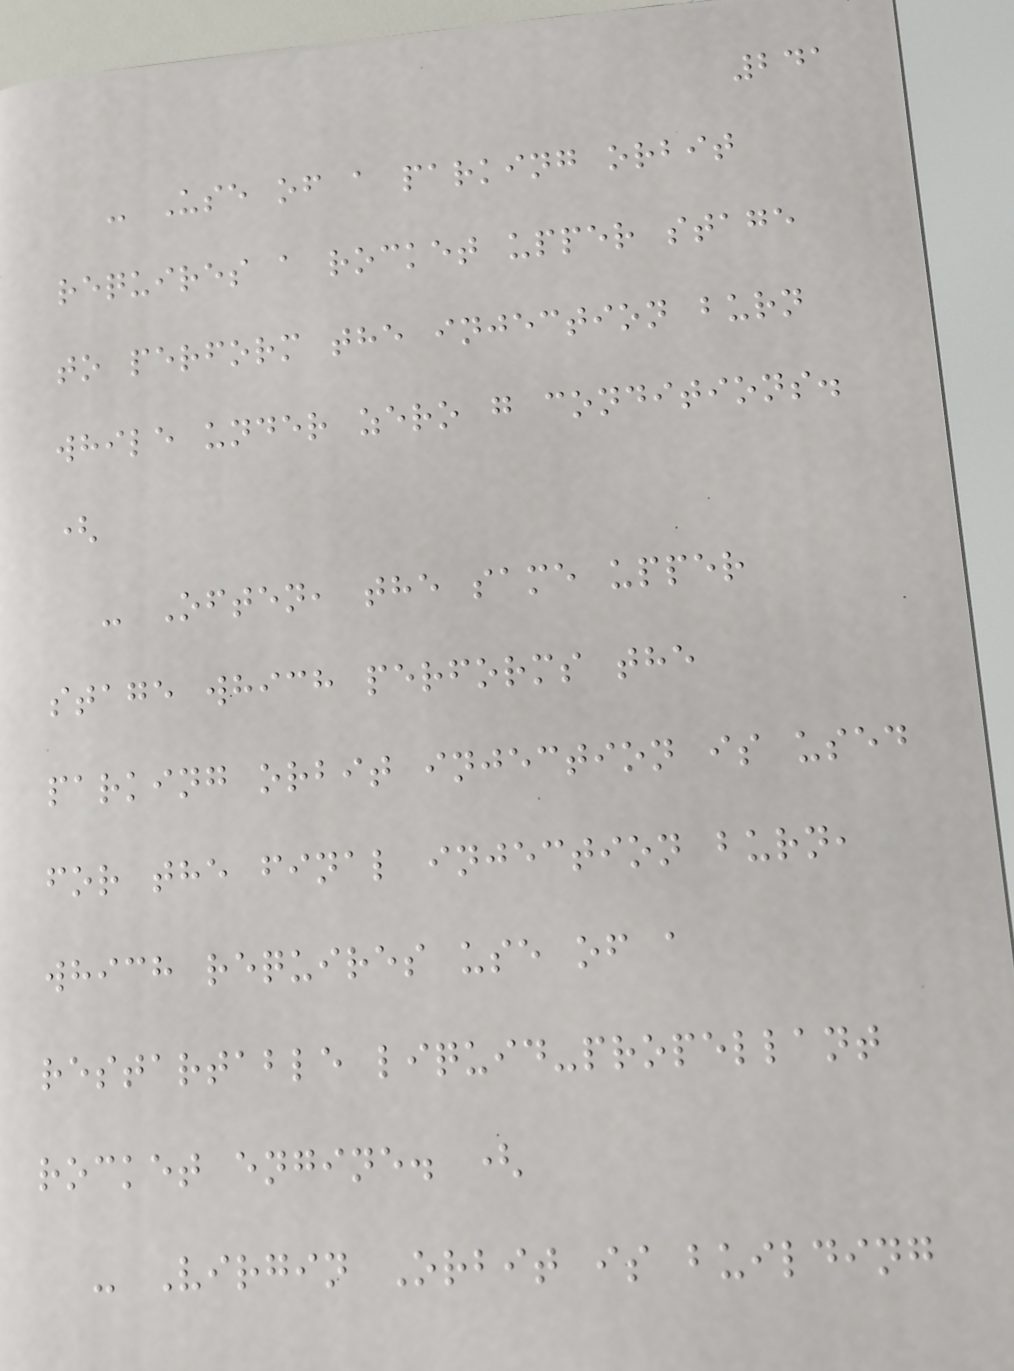241
- Use of a parking orbit
requires a rocket upper stage
to perform the injection burn
while under zero g conditions.
(
- Often, the same upper
stage which performs the
parking orbit injection is used
for the final injection burn,
which requires use of a
restartable liquid-propellant
rocket engine. (
- Virgin Orbit is building
